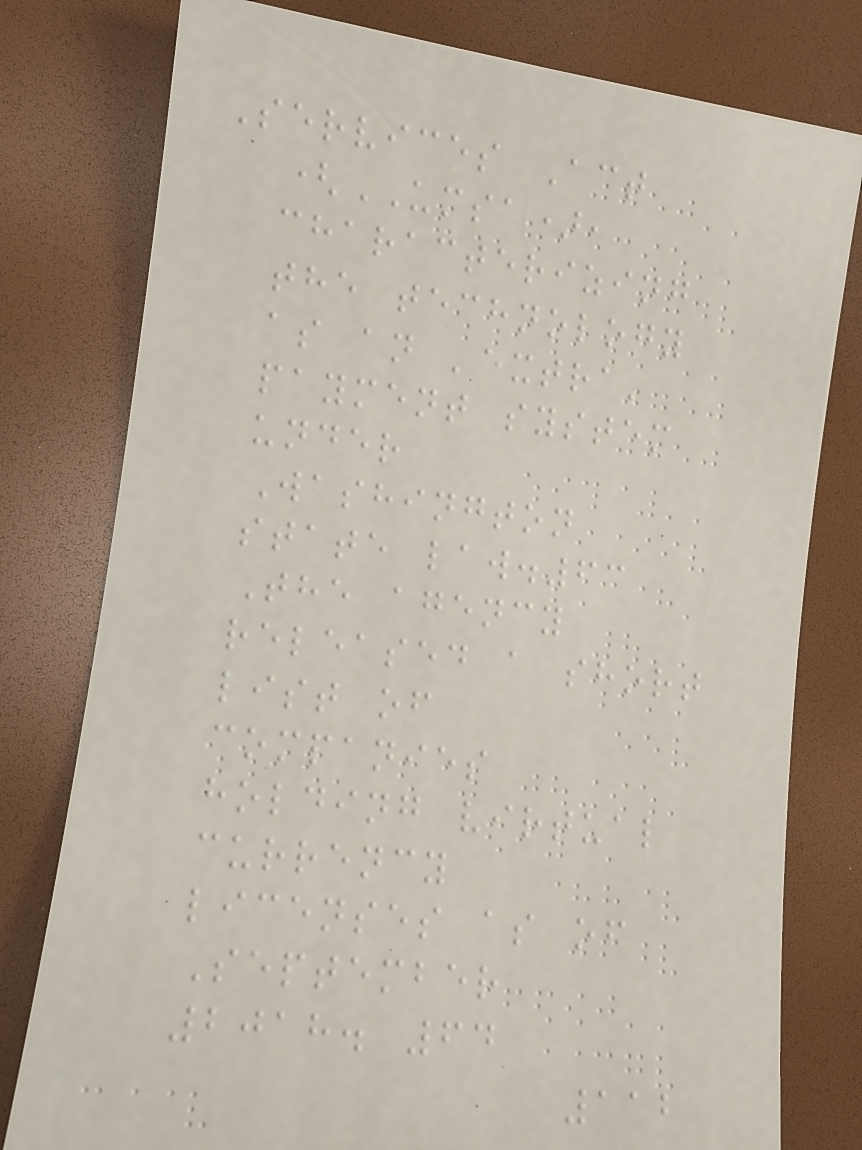Services Act
(UMSA),
characterizing
the technology
as an 'extra'
payment system
under
Washington
state law.63
The agency
released a short
list of
companies
holding virtual
currency
licenses as of
September
2018. 64
112
